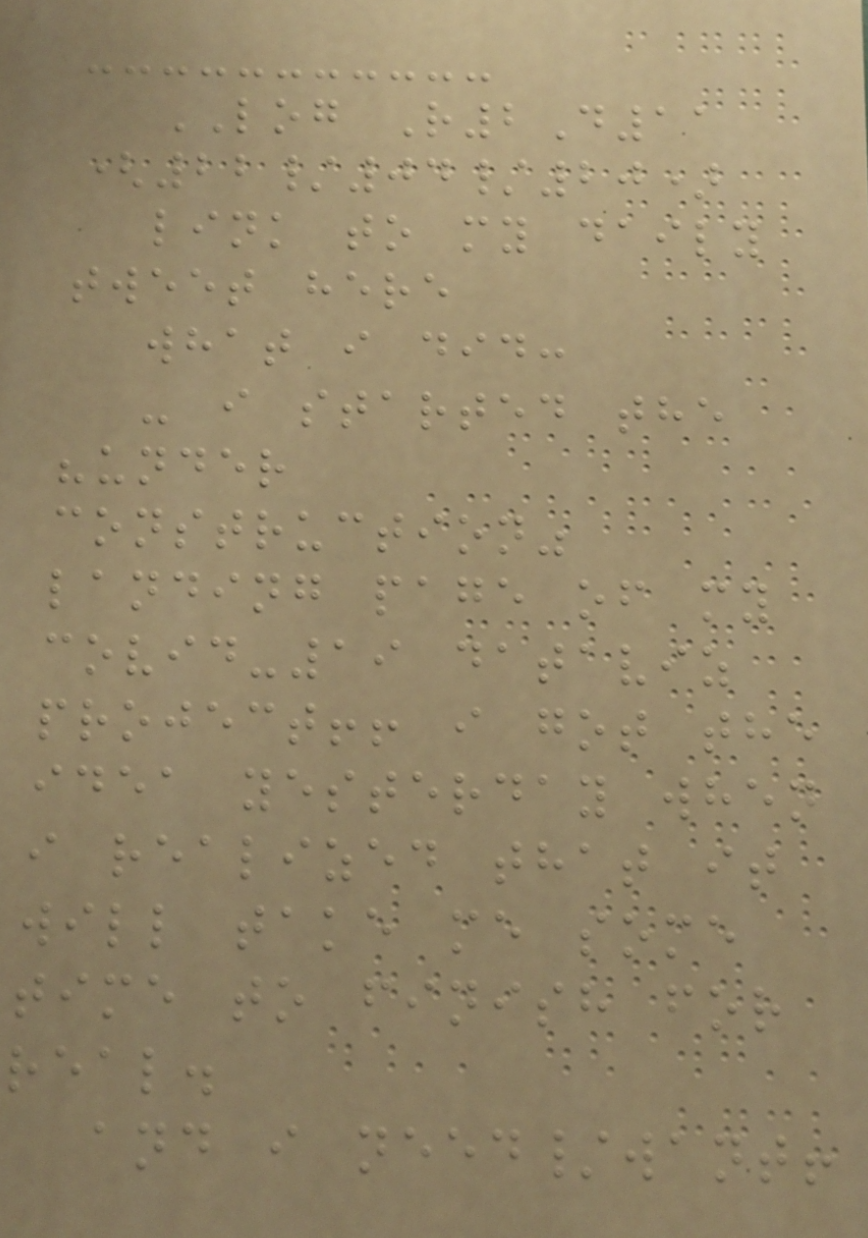LOG R2D11
(22/04/20)
link to my daily
tweet here
what i did:
- i started the
"under
construction"
landing page of my
covid-19 dataviz
project!! i got the
idea yesterday when
i realized that it
will take me some
time to finish for
real.
and i need/want!
